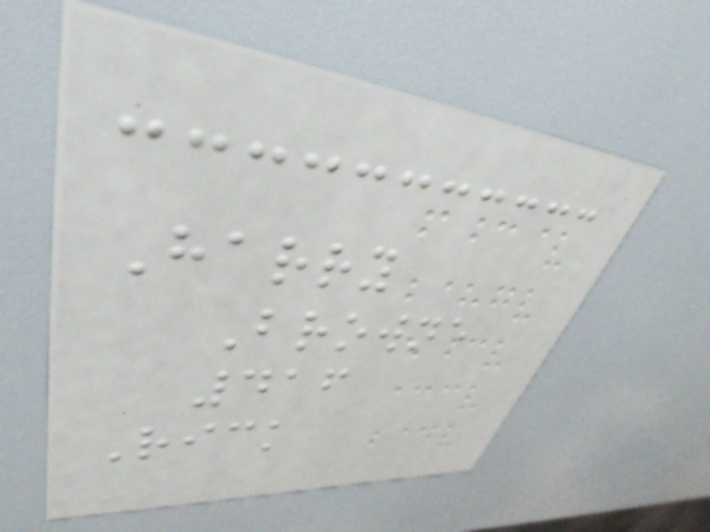Harry
Browne
416
Rick
